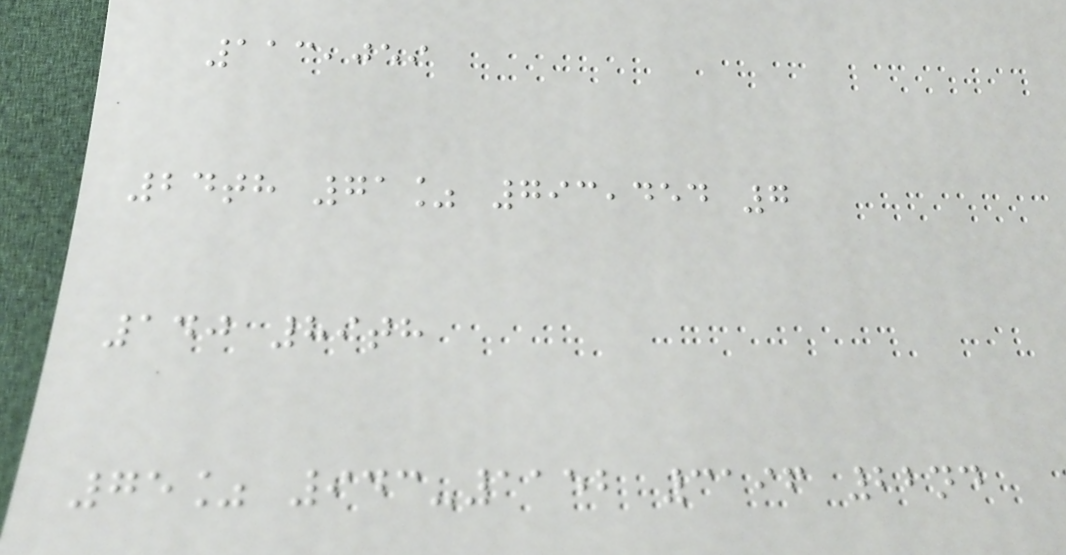113,059
24th 71% 793,454 7
140 89th
75% 943-1152 3196 22nd
